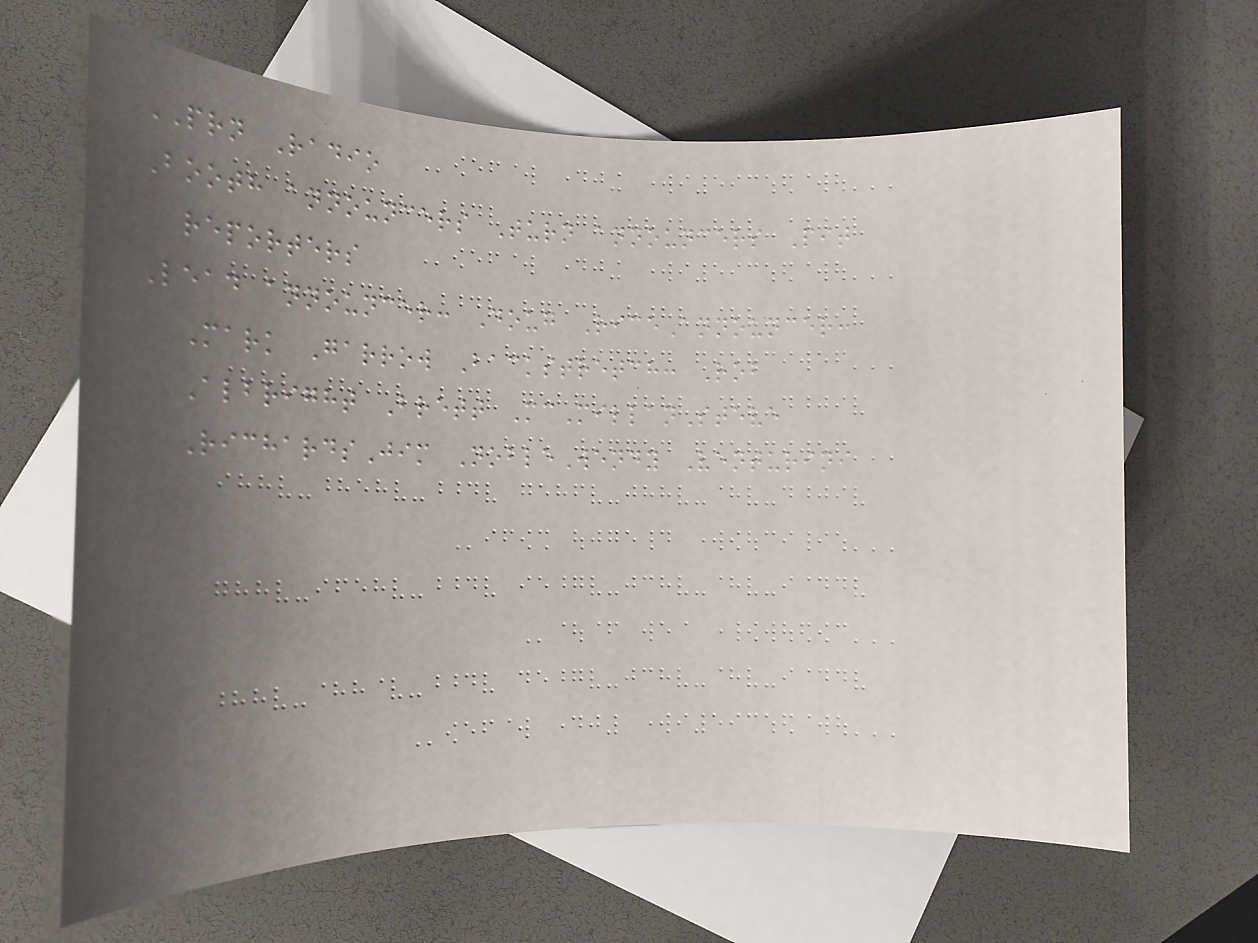PRN Radio
Booth announcers Turn announcers Pit
reporters
Lead announcer: Doug RiceAnnouncer:
Mark Garrow Backstretch: Rob
Albright Brett McMillanSteve
RichardsJim NobleWendy Venturini
